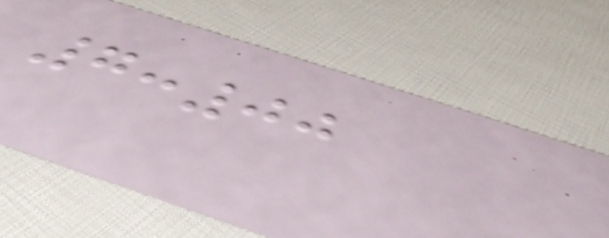7:00
